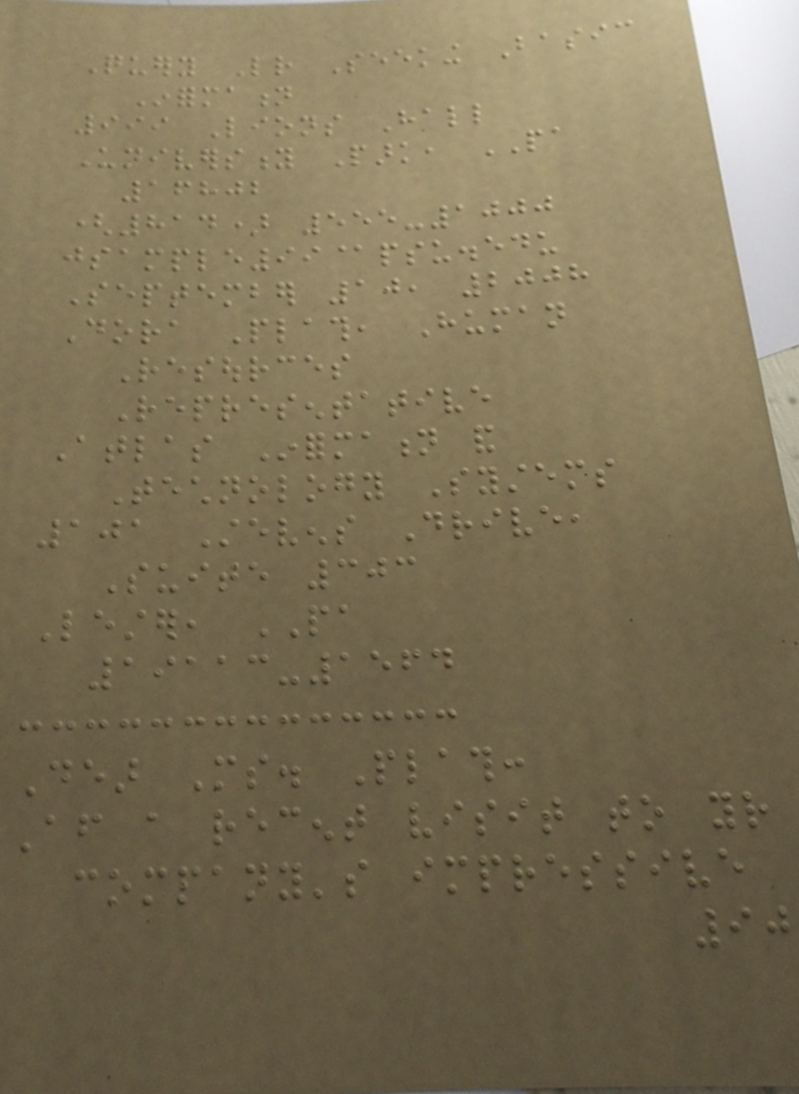Query Letter Seeking Basic
Information
999 Lions Hall
University Park, PA
16802
(814) 555-1000
jsample99@psu.edu
September 10, 2008
Dora Plath, Human
Resources
Representative
Atlas Information and
Technology Systems
101 Stevens Drive,
Suite 303
Lester, PA
19113-1564
Dear Ms. Plath:
After a recent visit to your
company's impressive
90
